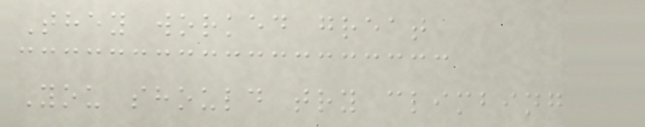They worked great
You should try climbing
